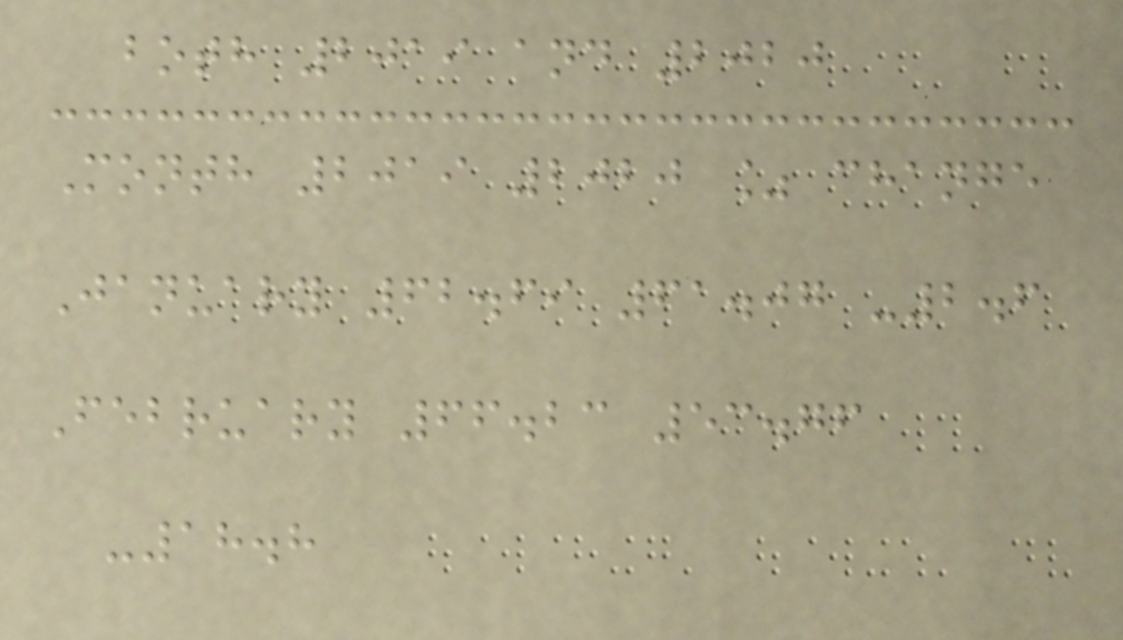both 2019 and 2020
Month 2019 2020 % change
January 62.69 61.07 -2.6
February 66.23 53.76
-18.8
